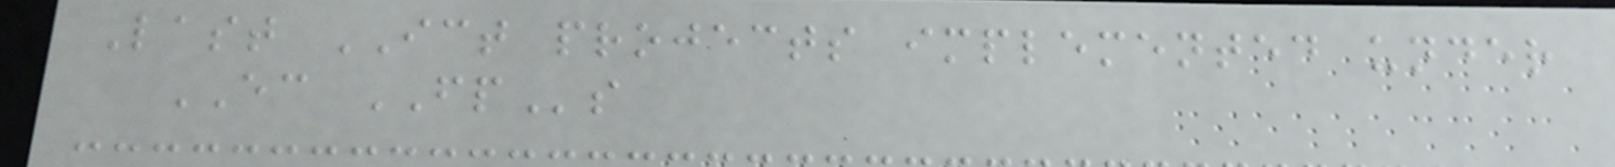Last ICT projects implemented under
EC FPs
